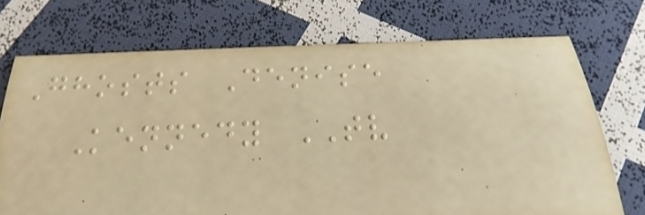Ghosts Denise
Kennedy TV
